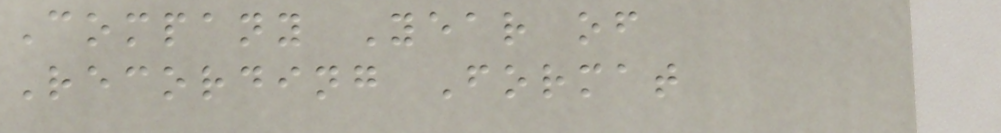Company Year of
Recording Format
